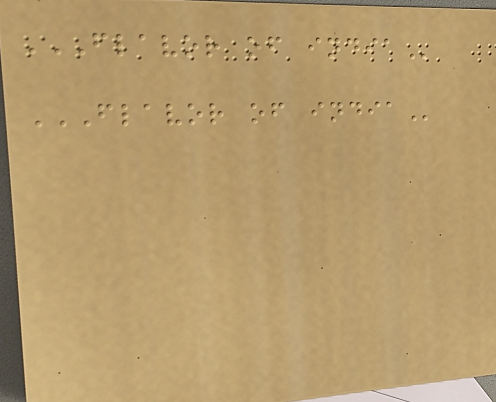FLAVOR OF INDIA
FLAVOR OF INDIA
